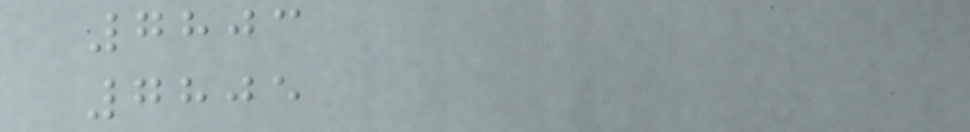7803
7805
